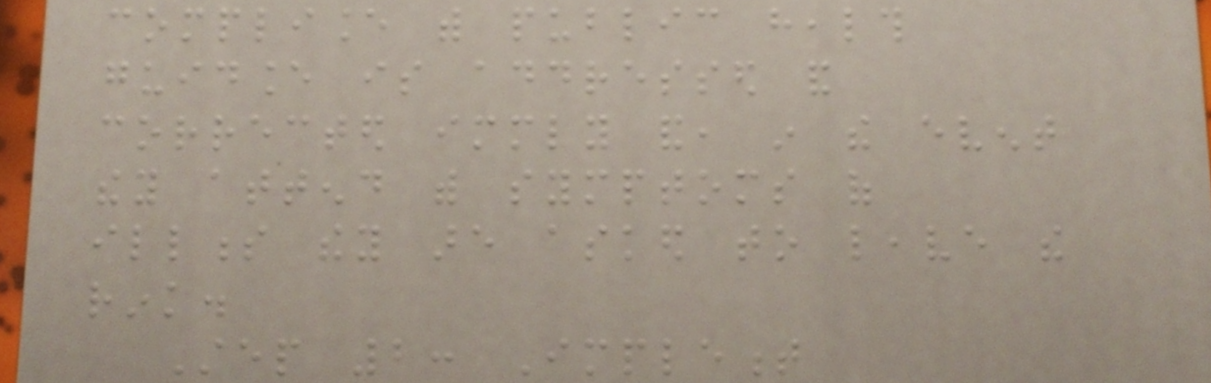compliance with public health
guidance is addressed and
corrected immediately and, in the event
they attend with symptoms of
illness they are asked to leave the
rink.
Step 2: Implement
